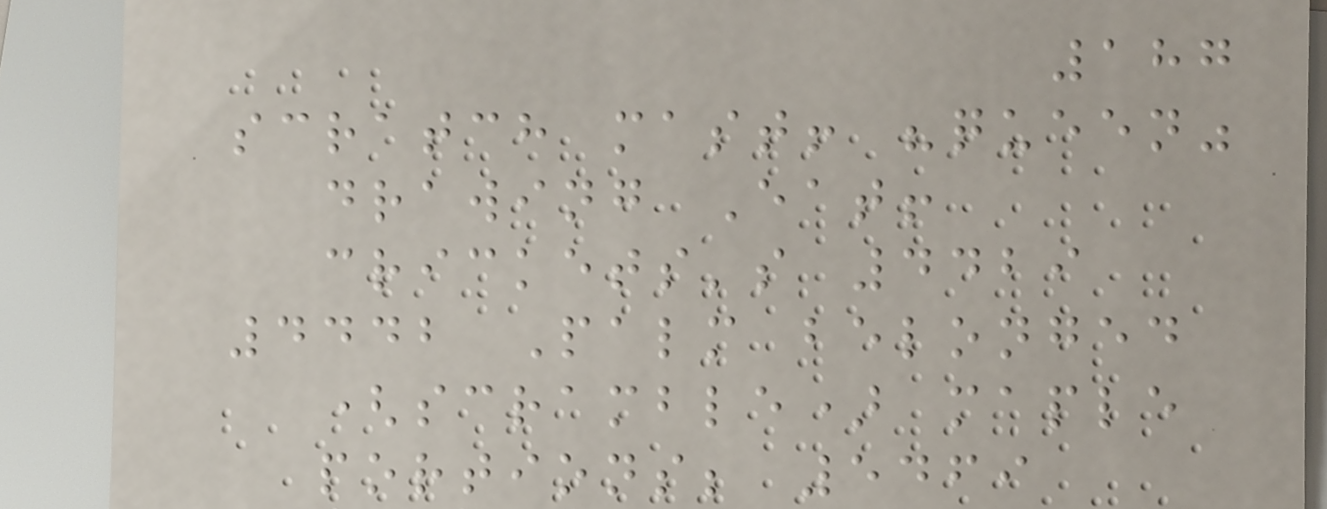187
scratch mast! "queen"
drawing Eat!
crickets's 4429
4442 Palm belonged
(scramble) maple
portions; 5469
